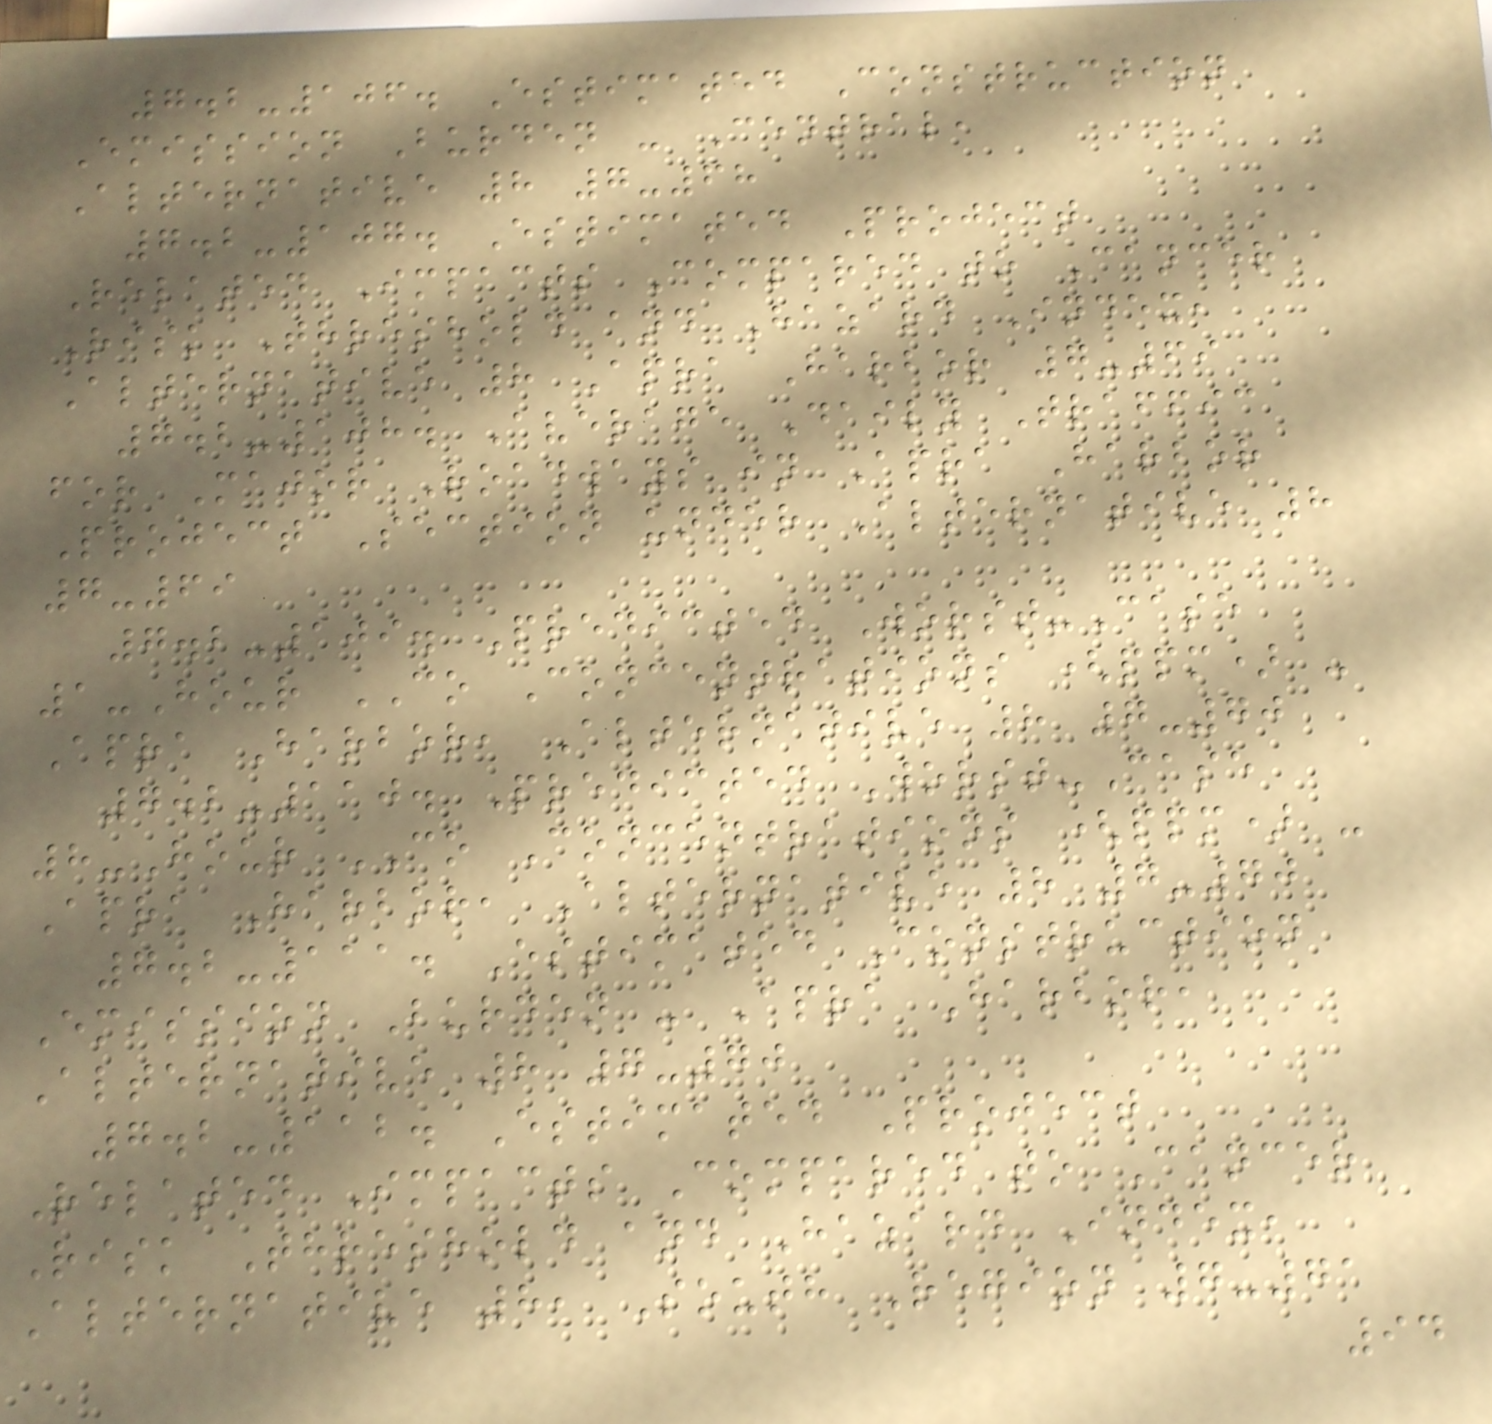7.2-106. Estimated Construction
Emission Burden - Central,
Alternative 8 7-68
7.2-107. Estimated Project
Related Impacts Compared to Cancer
Risk Threshold and Hazard Index,
Alternative 8 Apra Harbor 7-69
7.2-108. Average Daily Traffic
for Major Roadways in Apra Harbor
Project Section under Alternative 8
7-69
7.2-109. Predicted Worst-Case
1-Hour CO Concentrations (ppm) -
Apra Harbor, Alternative 8 7-70
7.2-110. Predicted Worst-Case
8-Hour CO Concentrations (ppm) -
Apra Harbor, Alternative 8 7-70
7.2-111. Estimated Construction
Emission Burden - Apra Harbor,
Alternative 8 7-70
7.2-112. Estimated Project
Related Impacts Compared to Cancer
Risk Threshold and Hazard Index,
Alternative 8, South Region 7-71
94
